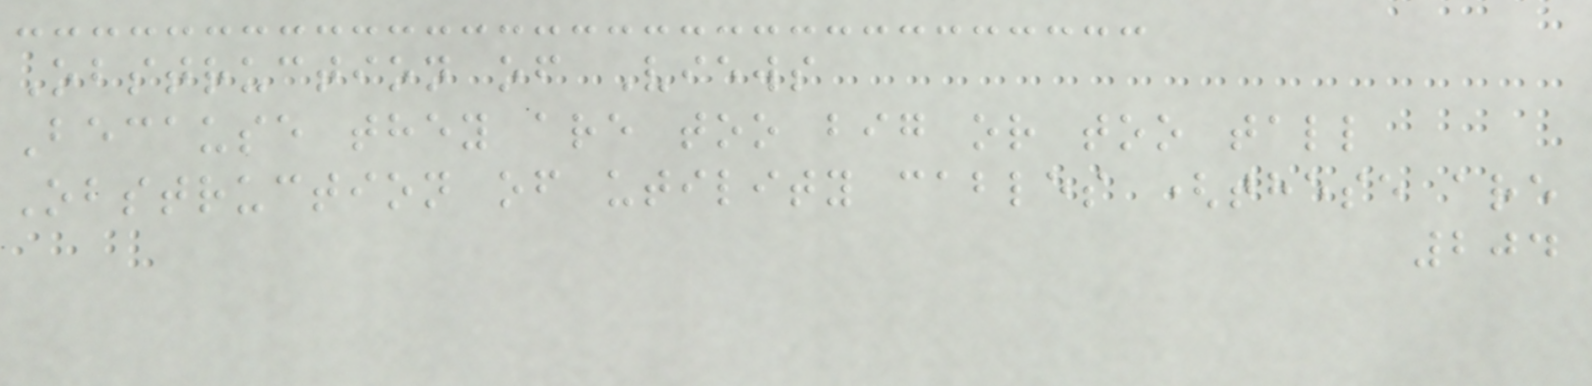Obstruction of Views
Because they are too big or too tall
Obstruction of utility cables (these are
204
